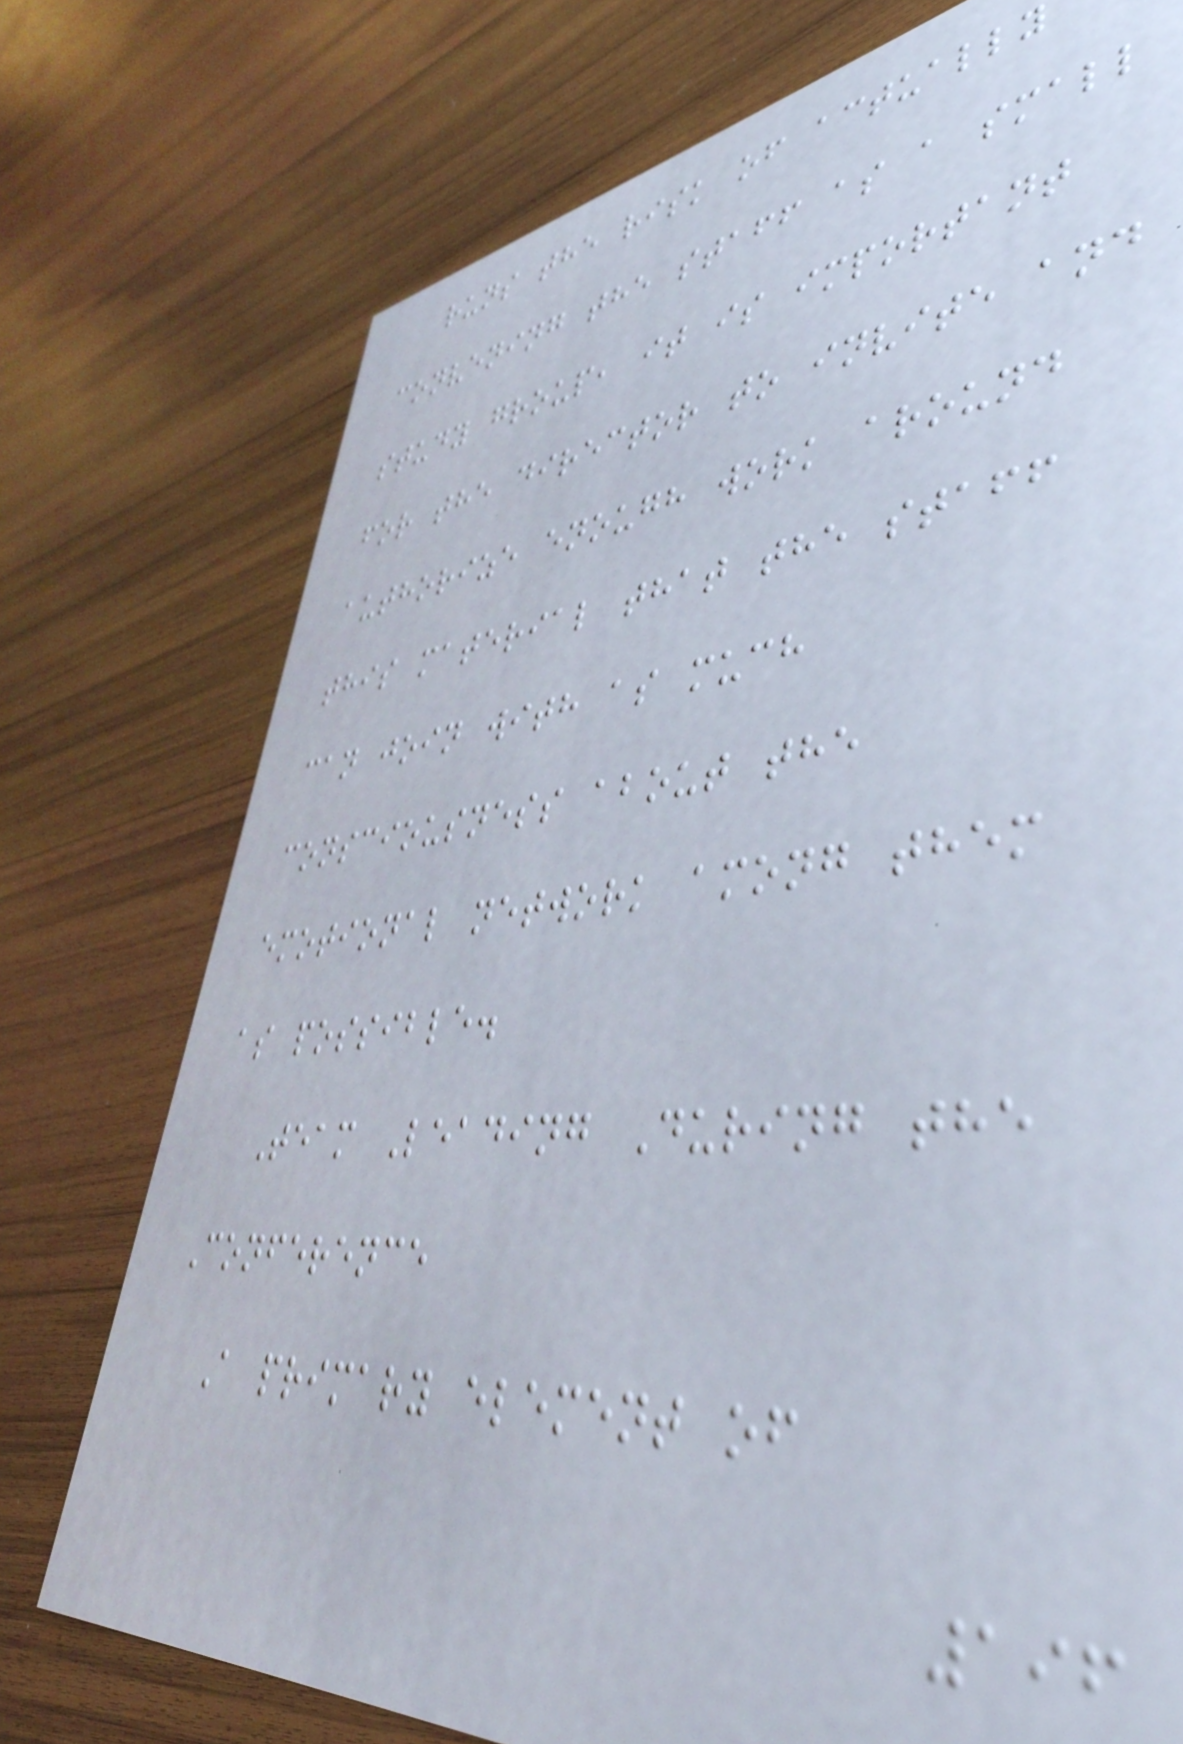runs the risk of actually
convening the staff as a small
study group, it is important
for the director to invite and
authorize enough work around
this material that the staff
can join with as much
consciousness about the
emotional network among them
as possible.
Team Leading During the
Conference
A primary element of
196
